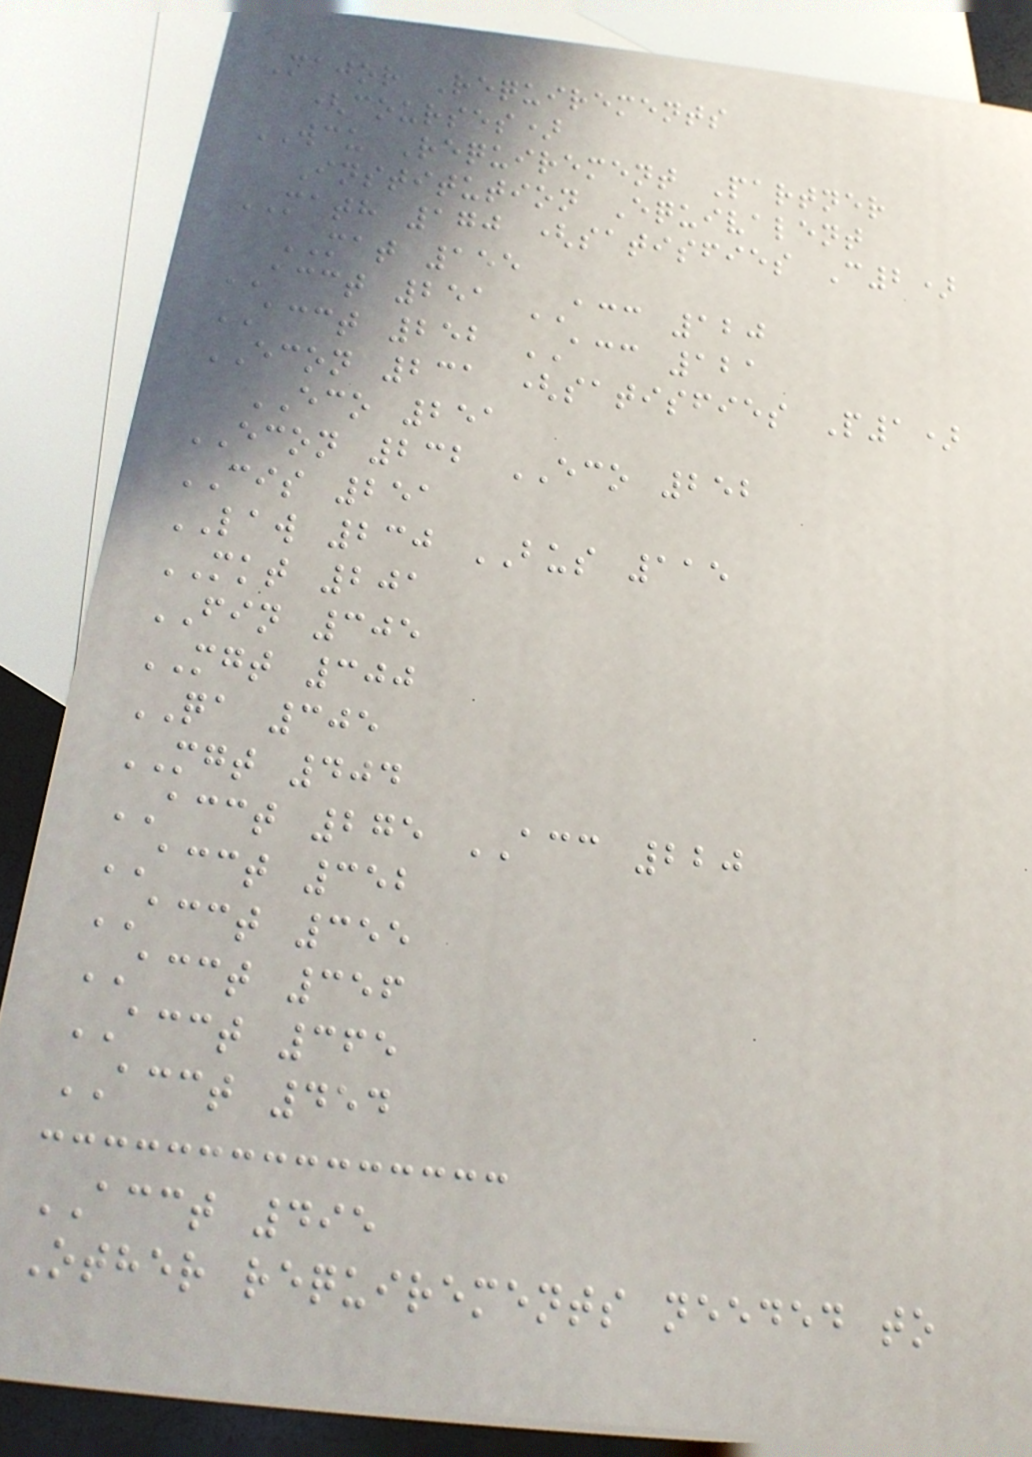Major Requirements
(courses)
WCU Requirement Partner
Institution Equivalent
MATH 170 (satisfies C2)
MAT 155
ACCT 251 ACC 120
ACCT 252 ACC 121
ECON 231 (satisfies P1)
ECO 251
ECON 232 ECO 252
CIS 251
LAW 230 BUS 115
MKT 201
FIN 305
MGT 300
QA 305
MGT 404
ACCT 275 ACC 220
ACCT 352
ACCT 355
ACCT 356
ACCT 365
ACCT 454
ACCT 495
Other requirements needed to
